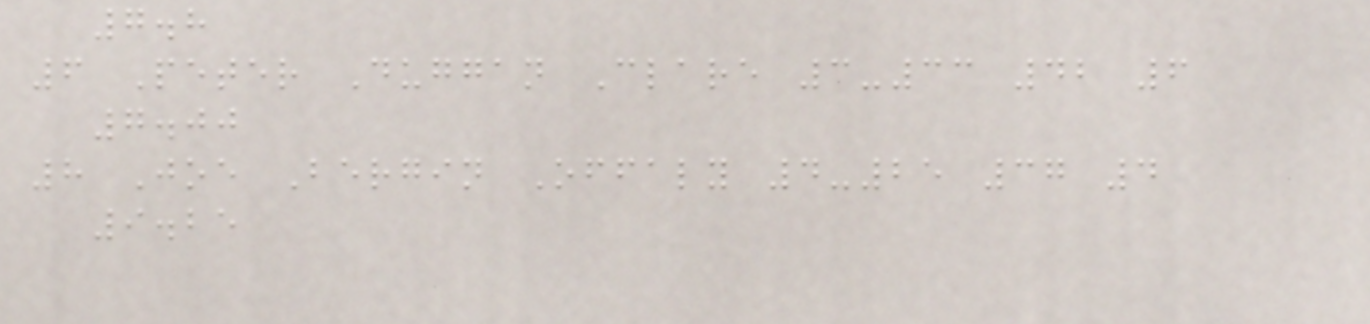7.8
6 Peter Duggan Clare 3-33 42 6
7.00
8 Joe Bergin Offaly 4-25 37 4
9.25
